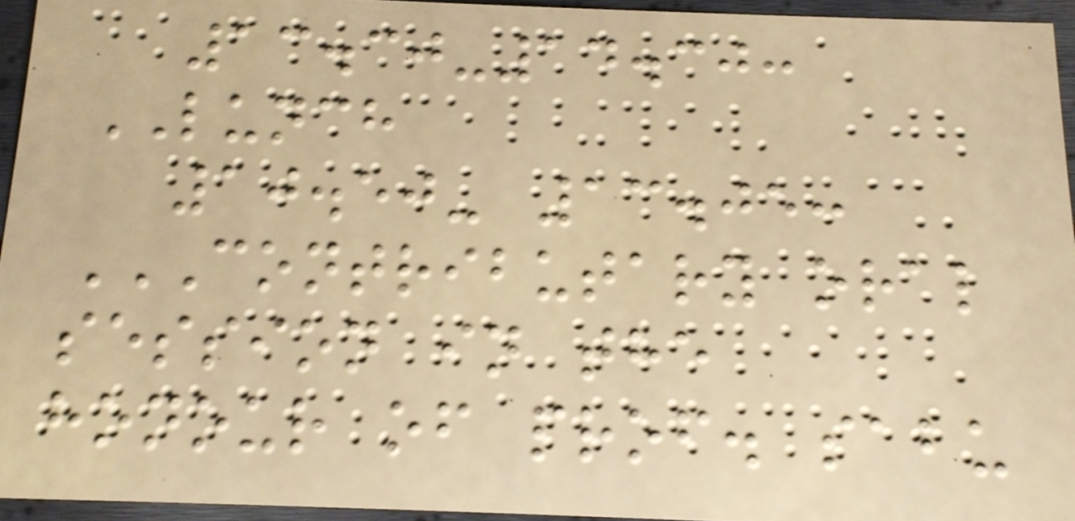13.30-14.30:
LUNCH
10.50- 13.05:
CONTRIBUTARY ORAL
SESSION IN THE
HONOUR OF PROF. SABU
